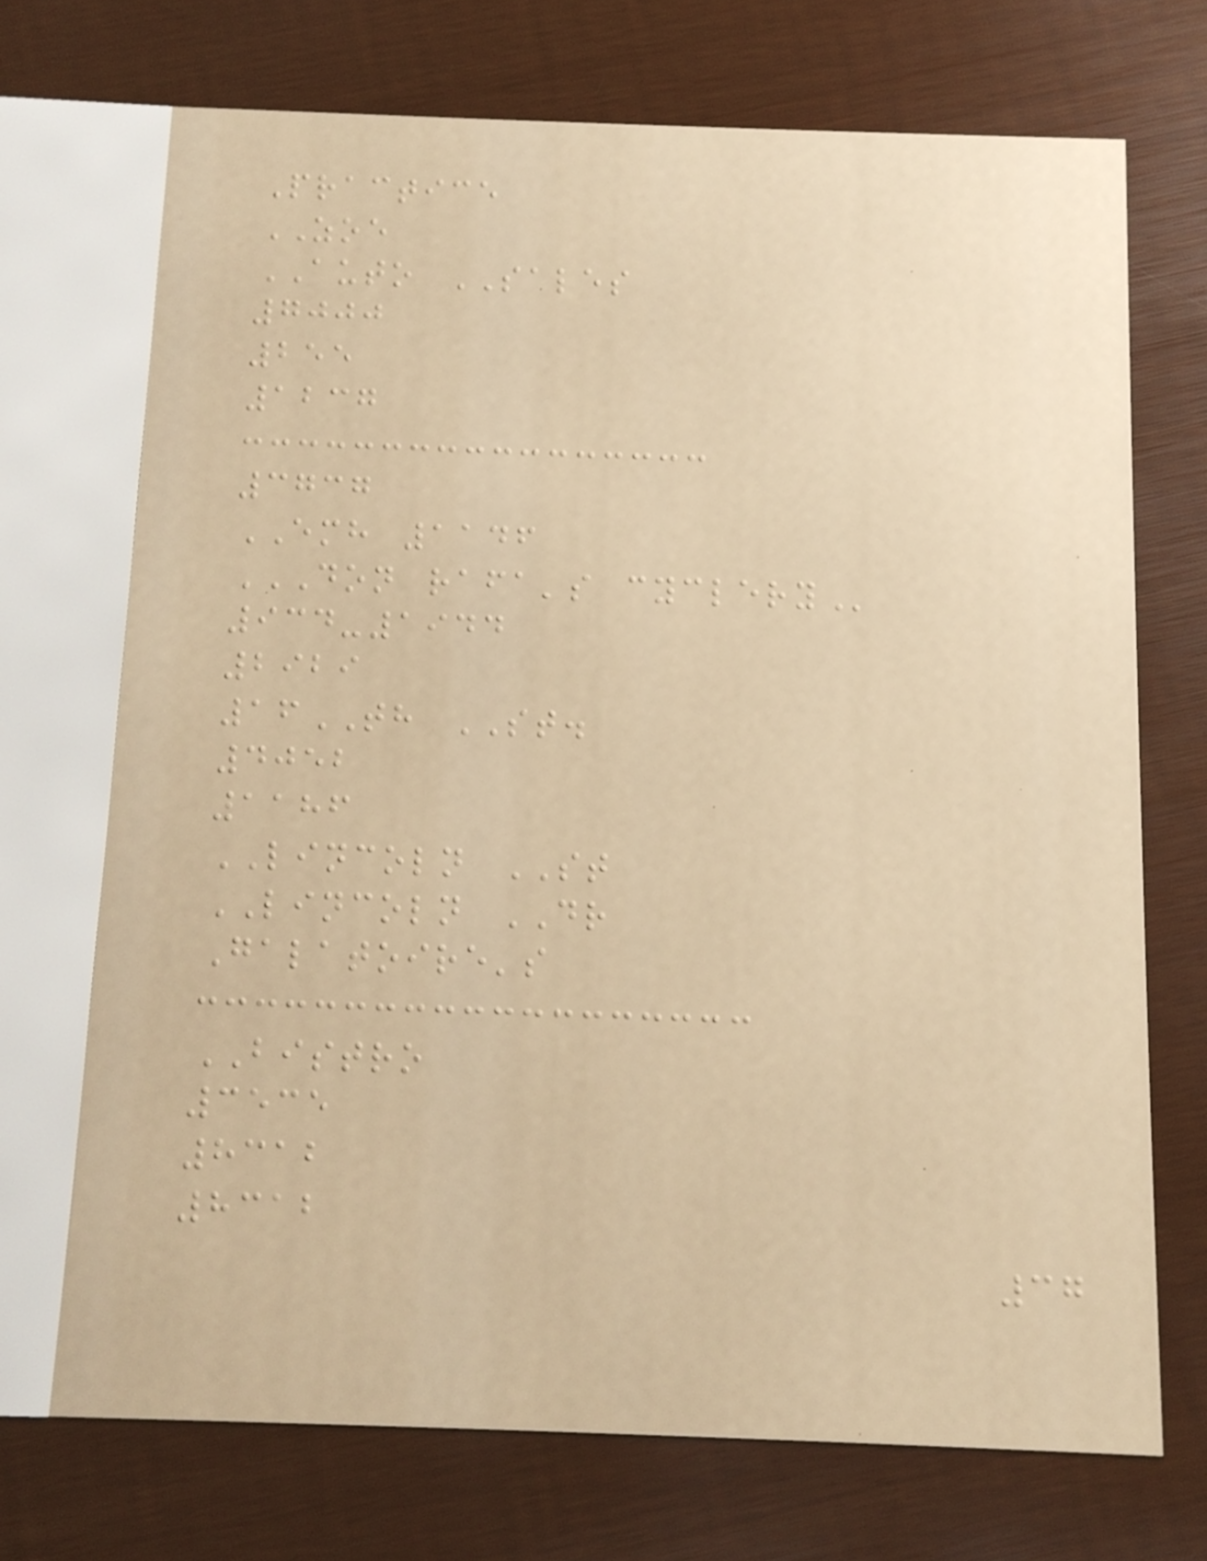Practice
ZOE
AUTO SALES
7000
255
1237
3737
EMH 1146
DON RAFA'S CYCLERY
934-1944
2929
16TH ST.
4052
1186
LINCOLN ST
LINCOLN DR
Galatoire's
BISTRO
3535
8312
8312
37
